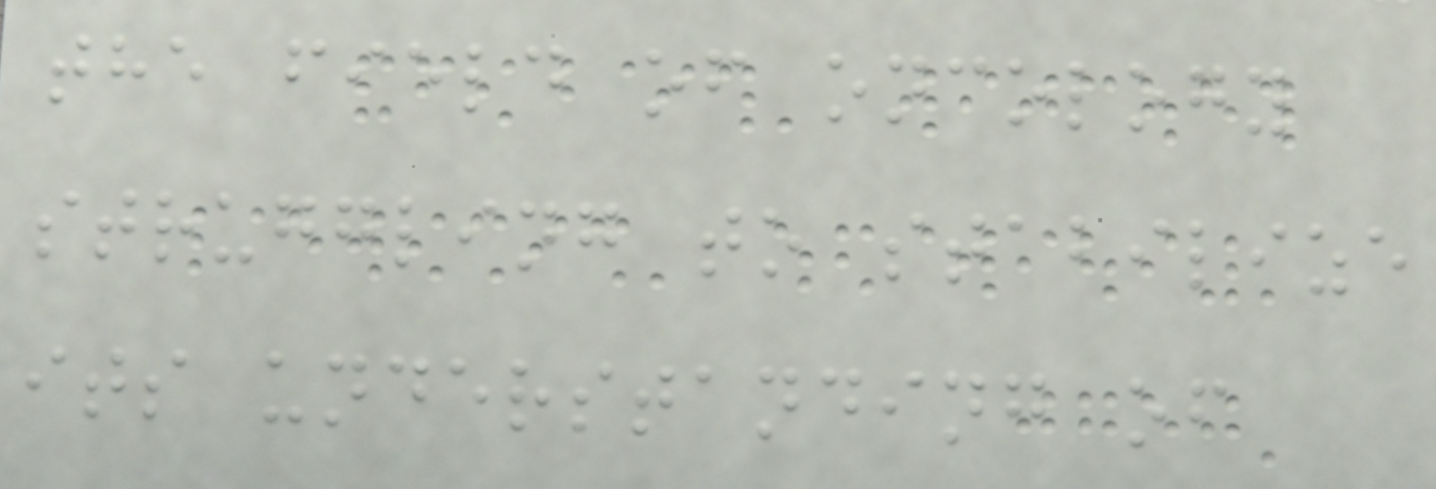the field of oncology
struggling to stabilize
its understanding of
